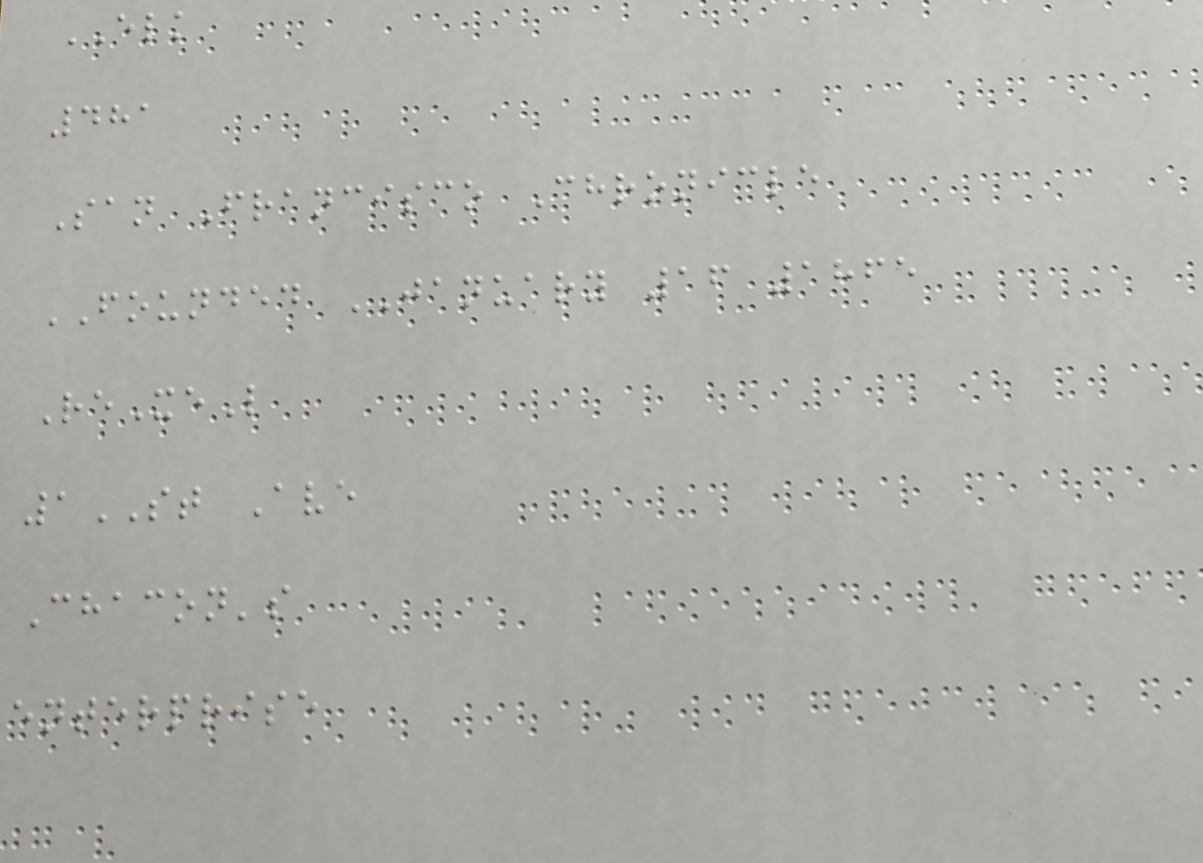ELK
481
San Francisco Chronicle
FOUNDED JANUARY 16 1865
ReXeL
1ST Ave
Chacon's
enterprise
